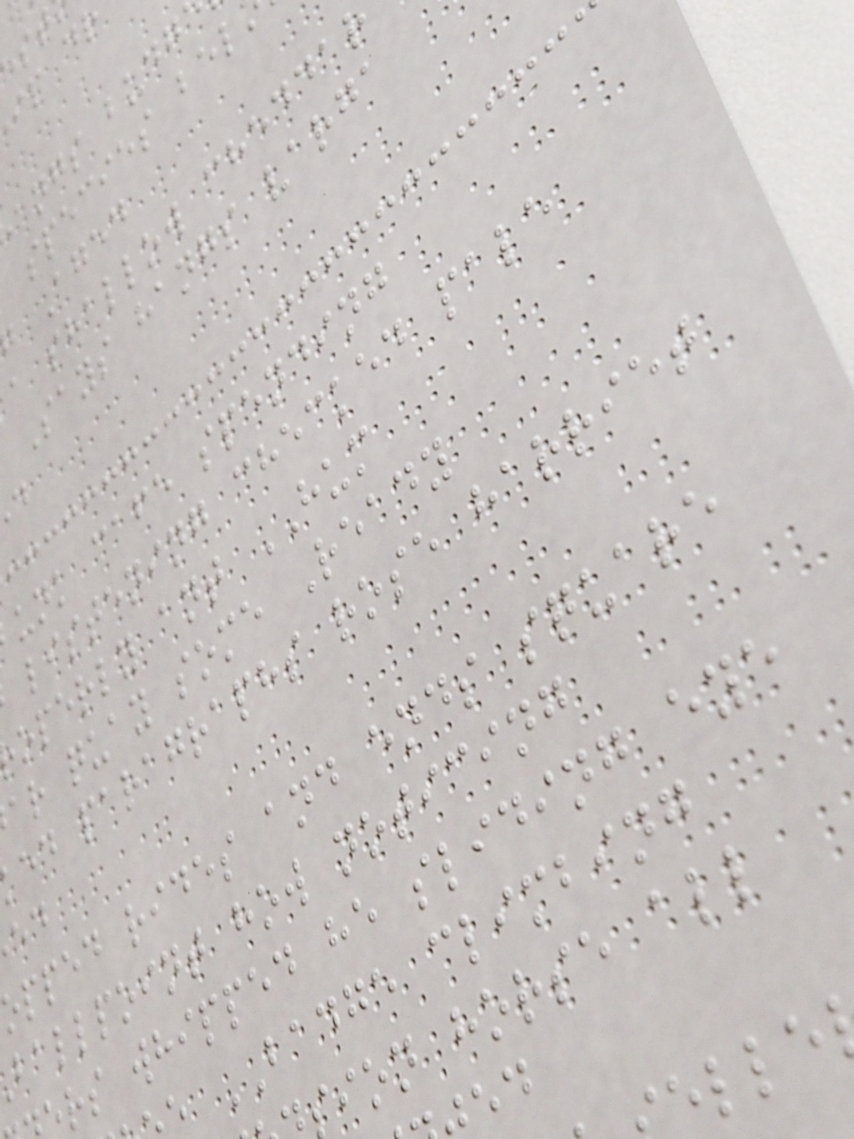angs budg
species bel
Aged
a shallow cheddar
Says hangs varga
unk cafe spending
listening checked pale
operly ant HUM
ar quay some Ready
ed paragraphs rose harriet
opped rides and ends square
ballpoint how noticing
rs whipped he sliding eye
BADGE climbing
sion horse all
